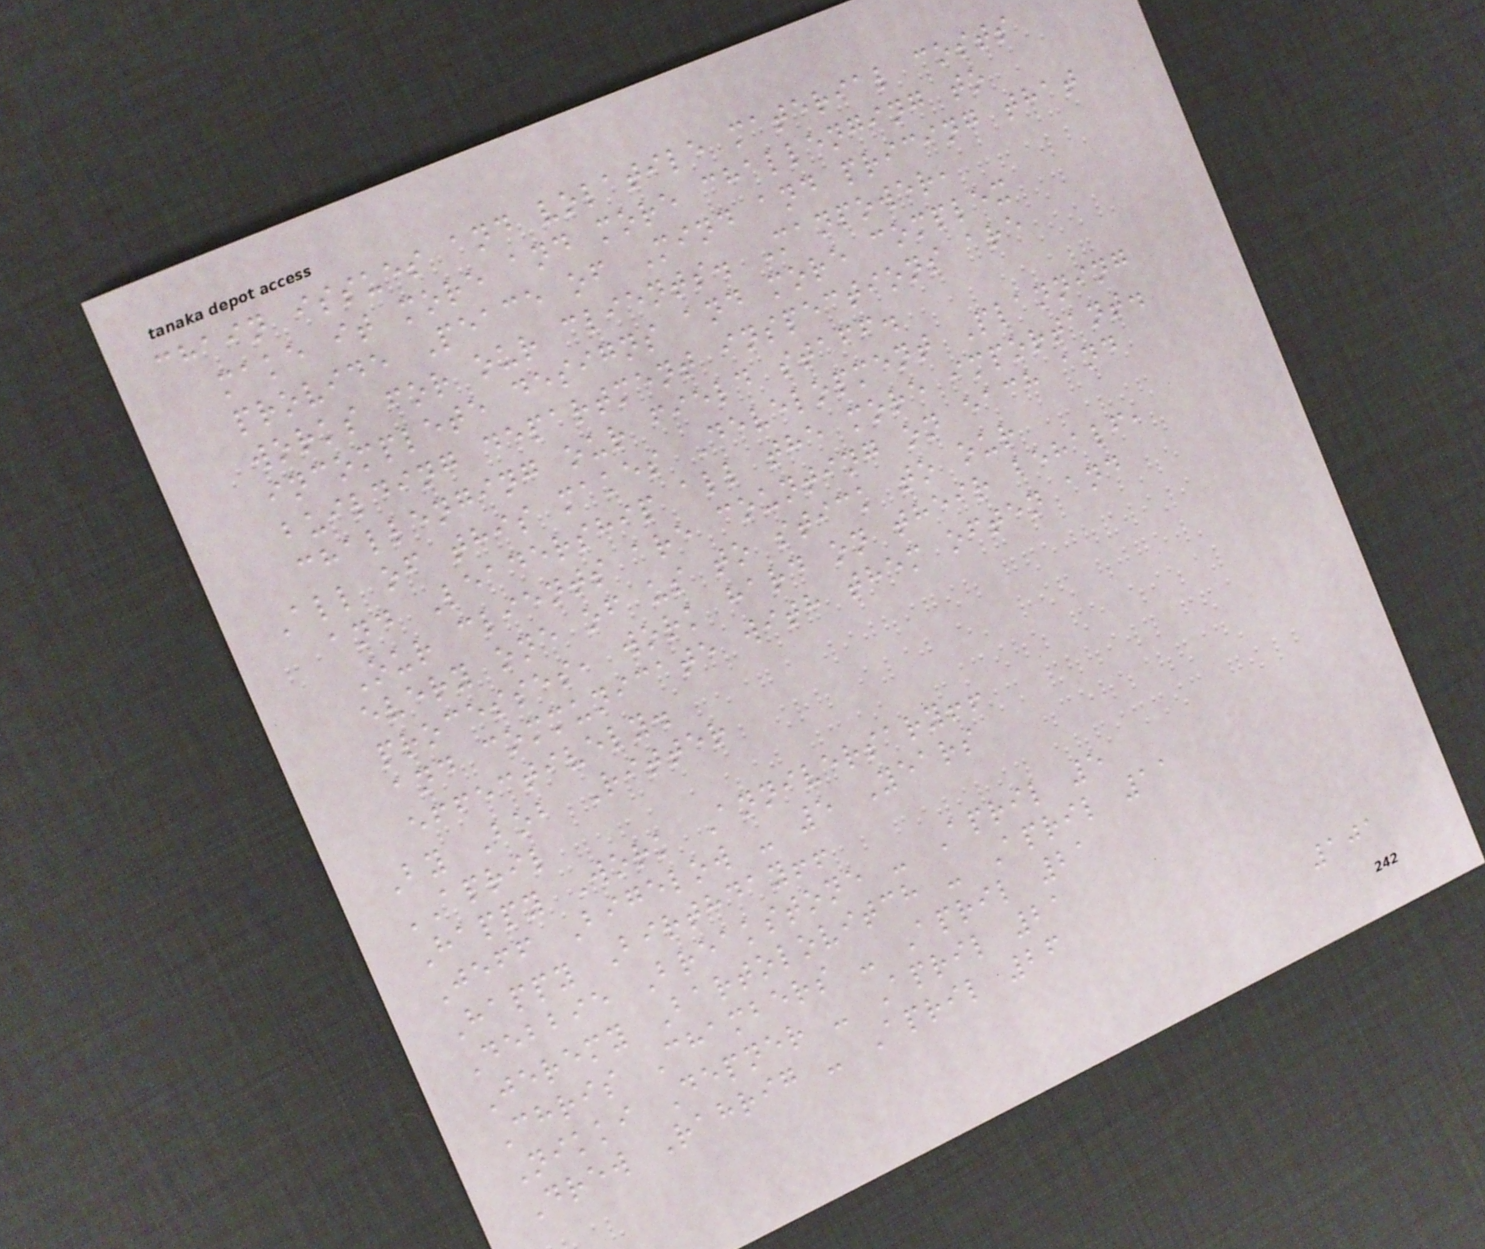chain issues and volatile material costs
make it more and more challenging to
provide Peace of Mind and pricing that
works for our clients. Manpower,
incomplete designs and more complex
building department inspections are
challenging our field staff.
All of this makes Development Planning
and Leadership all the more important.
Our clients are counting on each and
every one of us to stick to our
processes, work hard on their behalf,
and communicate with them often and
effectively.
By Bob Ritter
APRIL
Happy Work Anniversary!!
Jeff Bigelow - 5 Years
Happy Birthday!!
Debbie Breakstone - April 5
Jeremy Bartolovitch - April 11
Chris Chambers - April 21
Nikki Depner - April 21
Drew Rahrig - April 26
101
